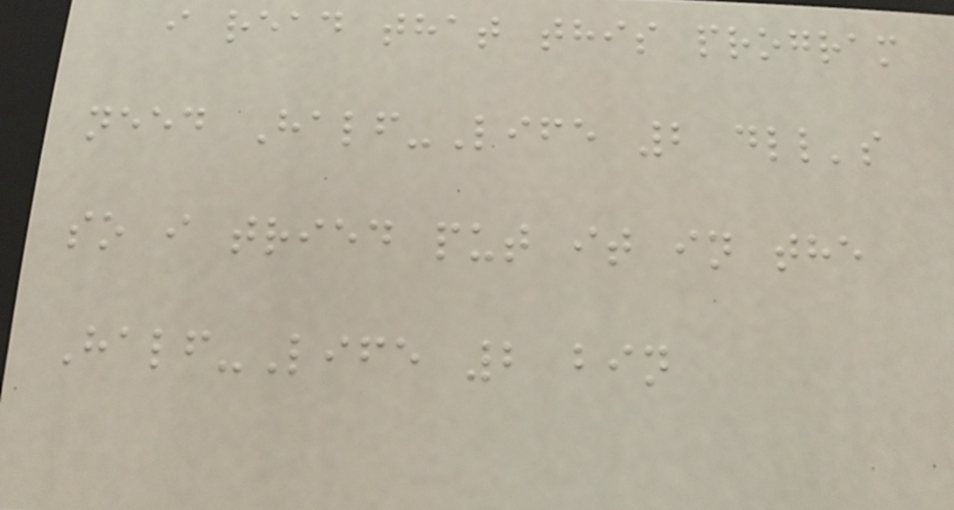i read that this program
need Half-Life 2 dll's
so i tried put it in the
Half-Life 2 bin
